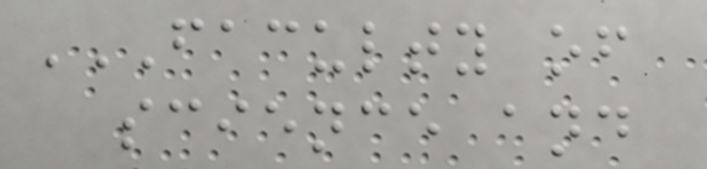FACULTY OF
SCIENCE AND
